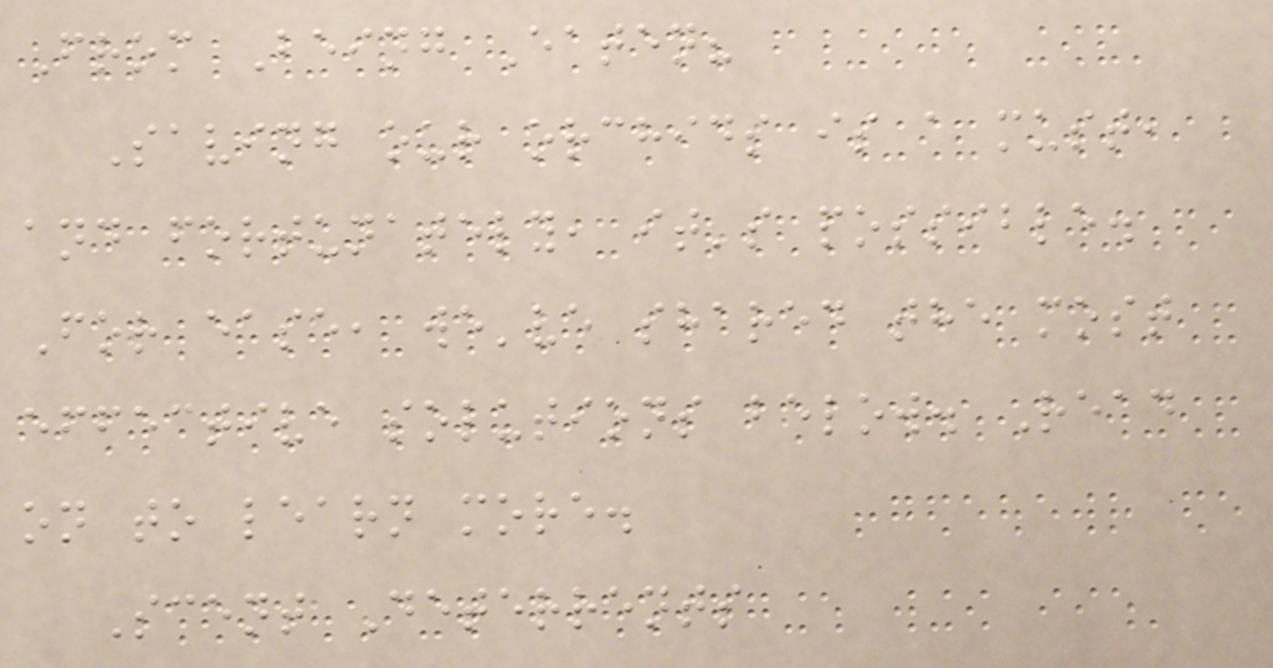From Being Eaten?
Saving our orchids is a must,
and fortunately, it's possible.
For ease, we've shared the most
effective solutions below. Read
on to learn more.
Scent Deterrents
